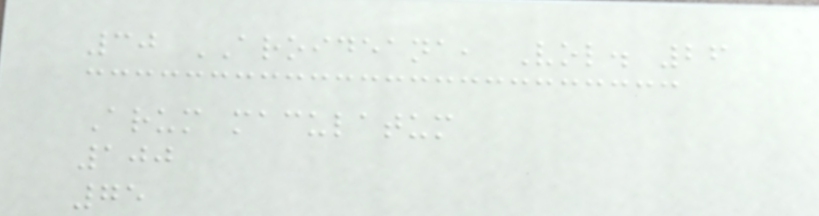30 AROIDEANA, Vol. 26
Arum maculatum
100
75
